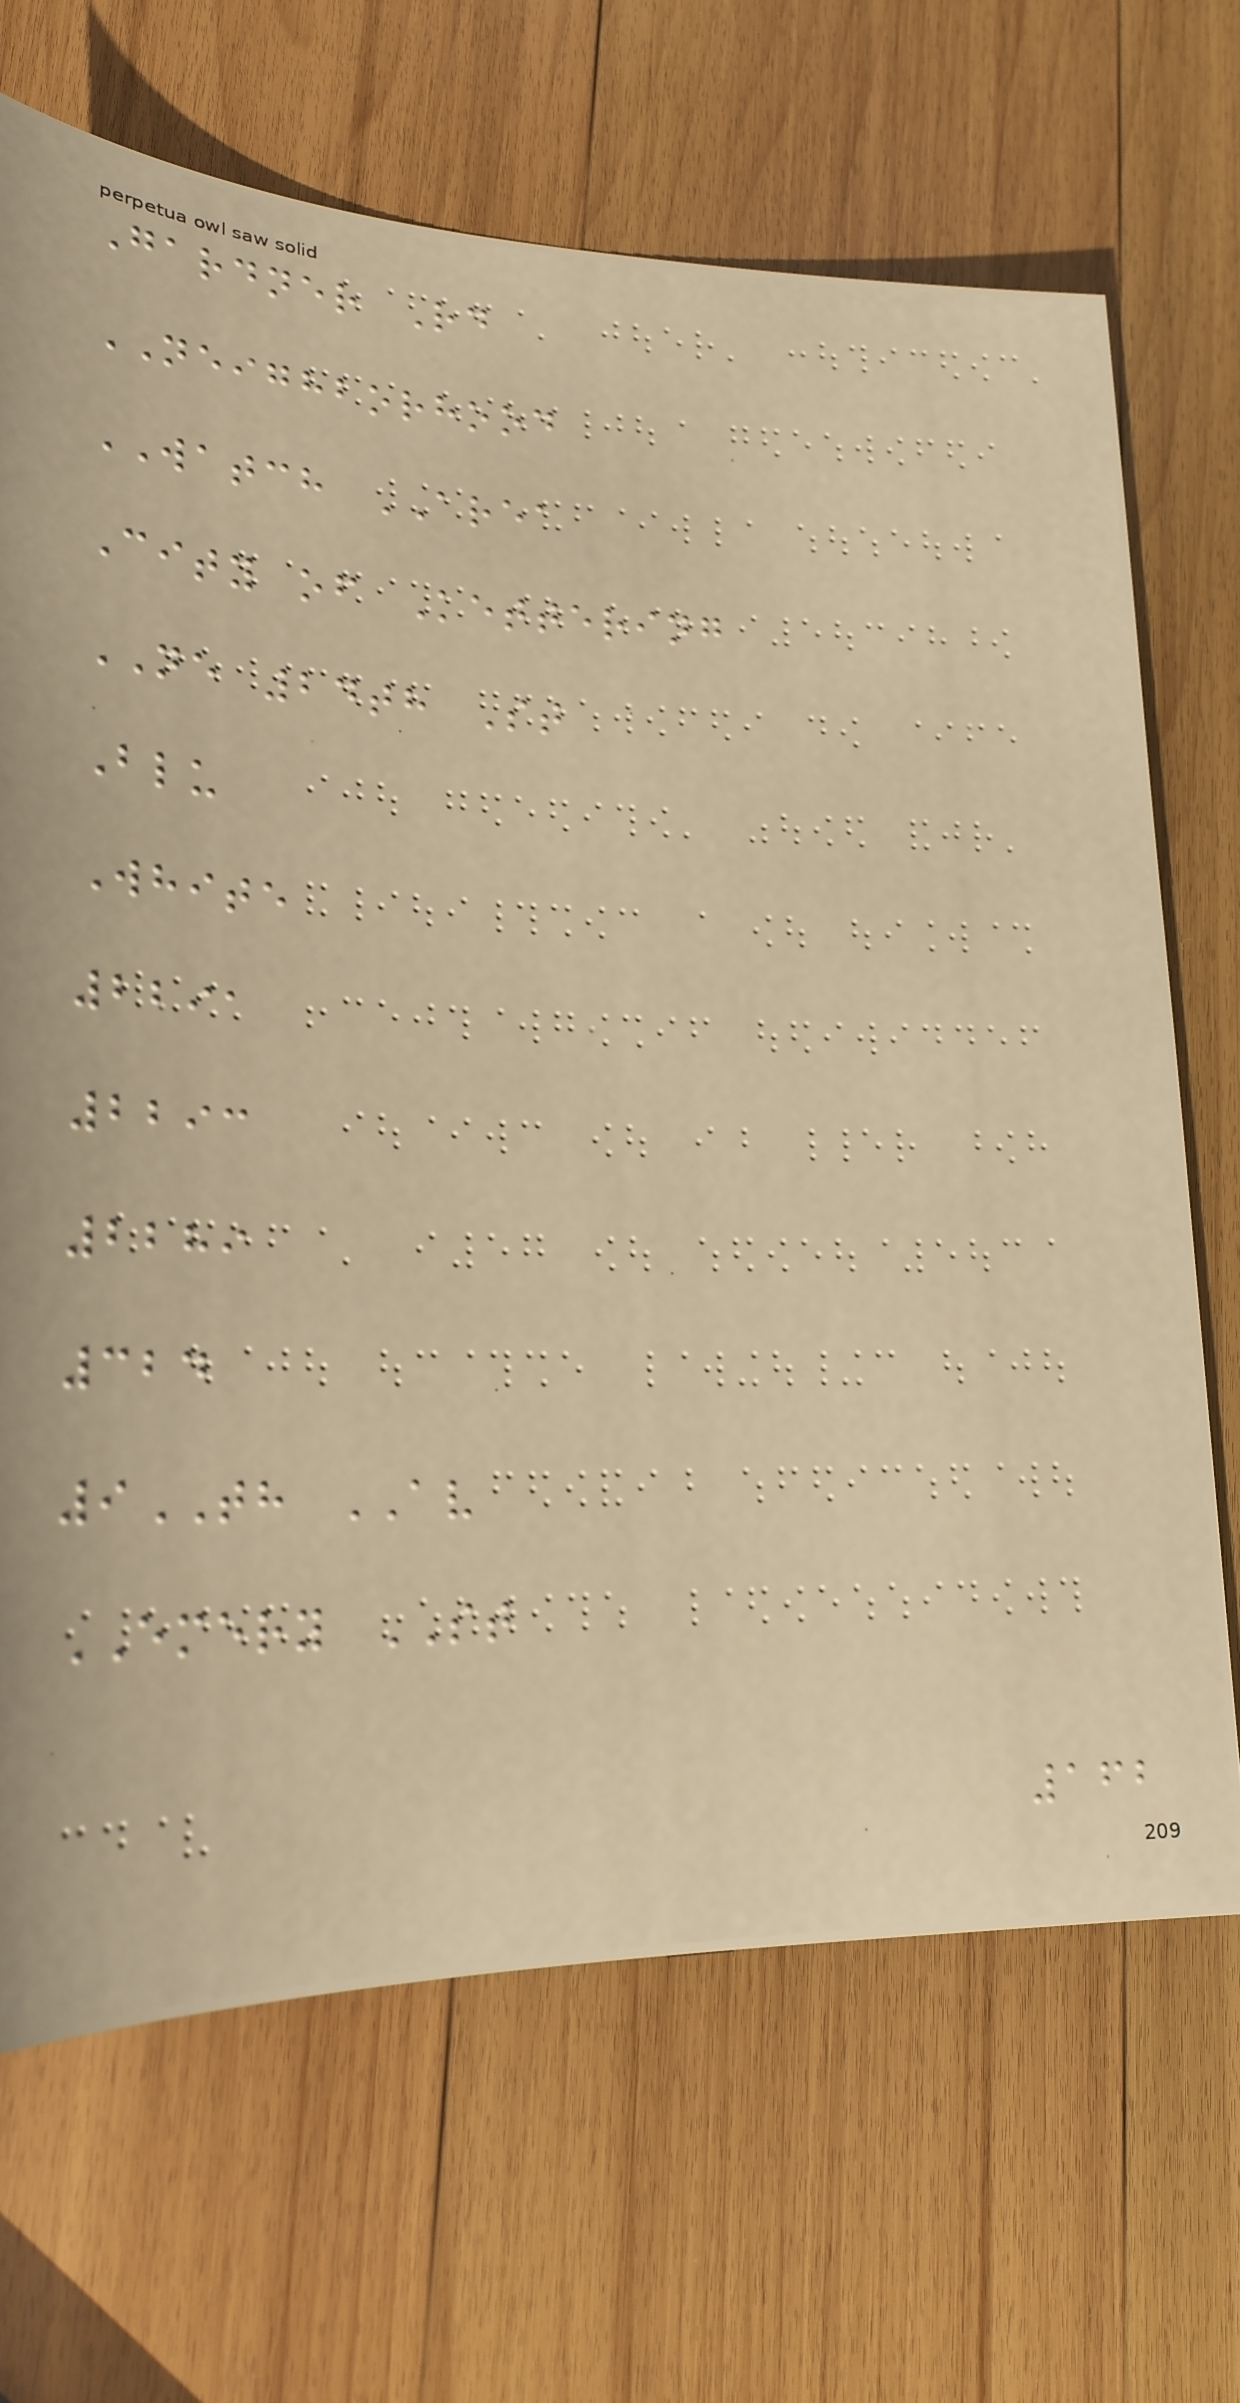Gardner Rd
NEIGHBORHOOD
WATCH AREA
City of Kettering
NE 24th St
Blu
White
2291
2293
2289
324
9TH AV
EMERY ST
162
